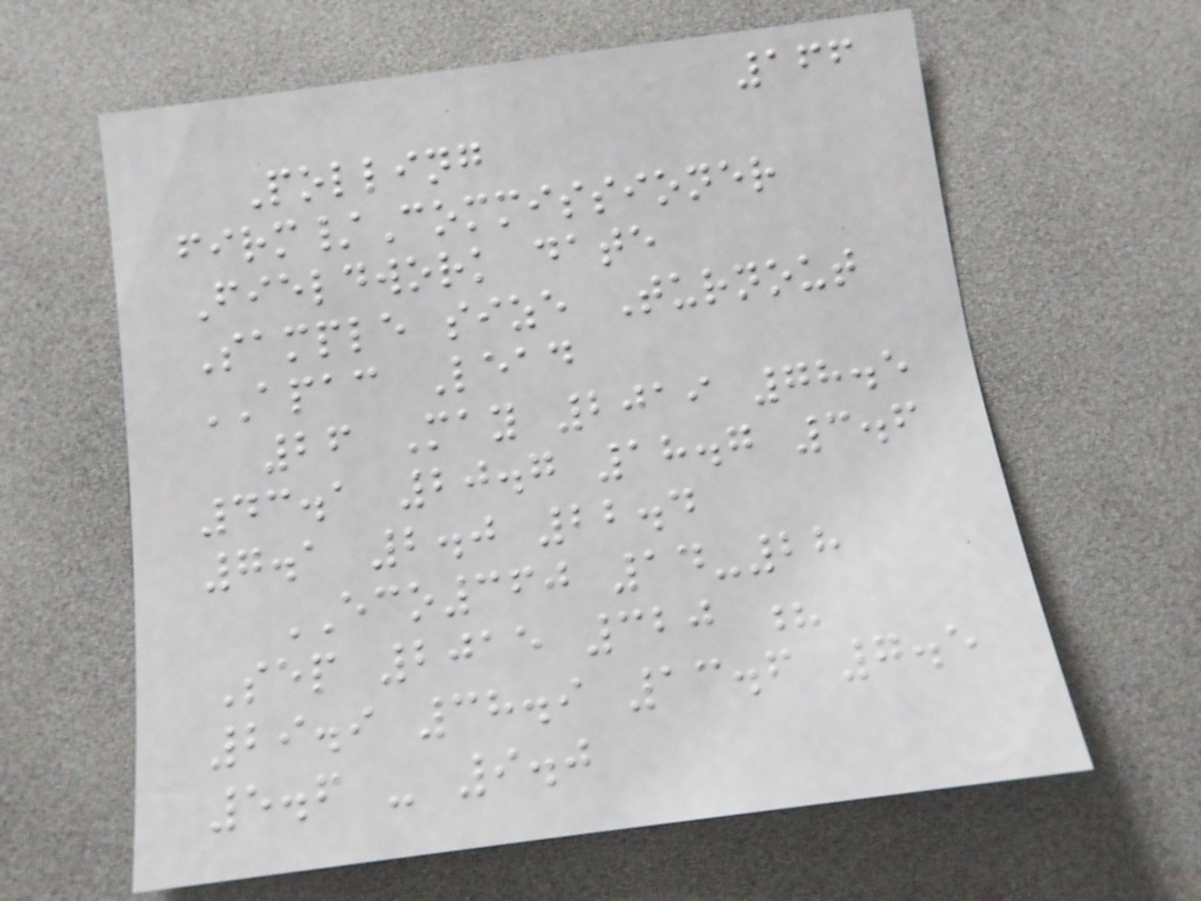166
Polling
firm/Commissioner
Fieldwork date
Sample size Turnout
APAC Lead
26 May 2019 78.5
43.1 20.7 18.7 3.6
7.1 2.0 22.4
ECO360 14-28
Sep 2015 320 ?
29.9 38.9 13.6 7.5
5.6 - 9.0
